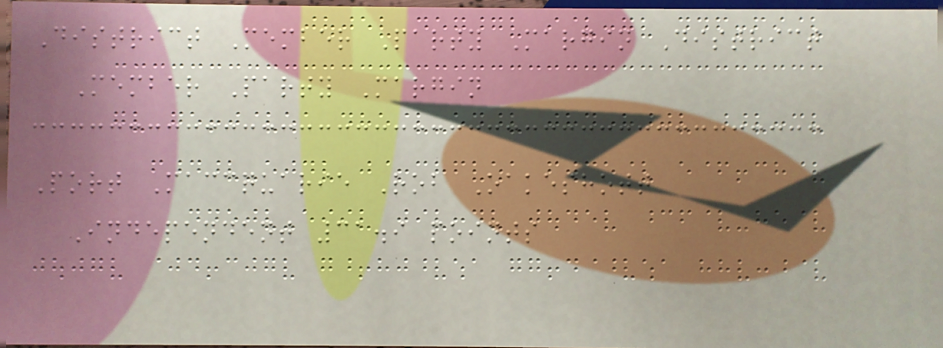District Member Party Margin District
Member Party Margin
Port Maccquarie Rob Oakeshott
Independent 31.9 points
